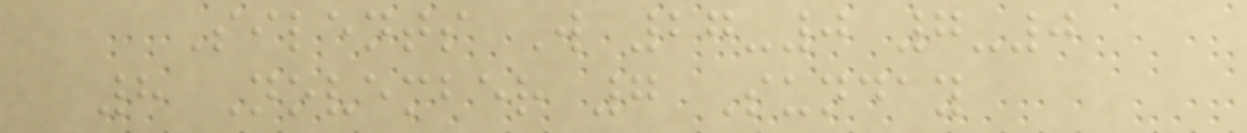Silents W 27-0 7-0
8 November 7 Sunday
